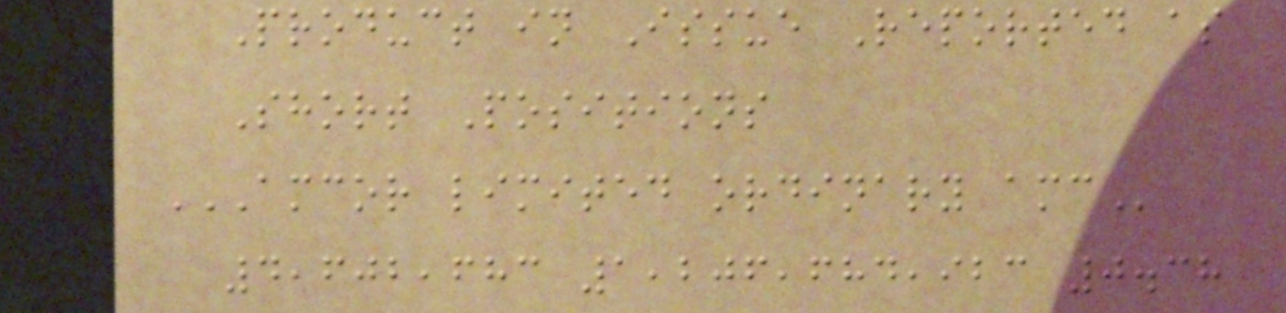Product in Issue Reported as
Short Positions
AMCOR LIMITED ORDINARY AMC
4,602,683 1,206,684,923 0.38
